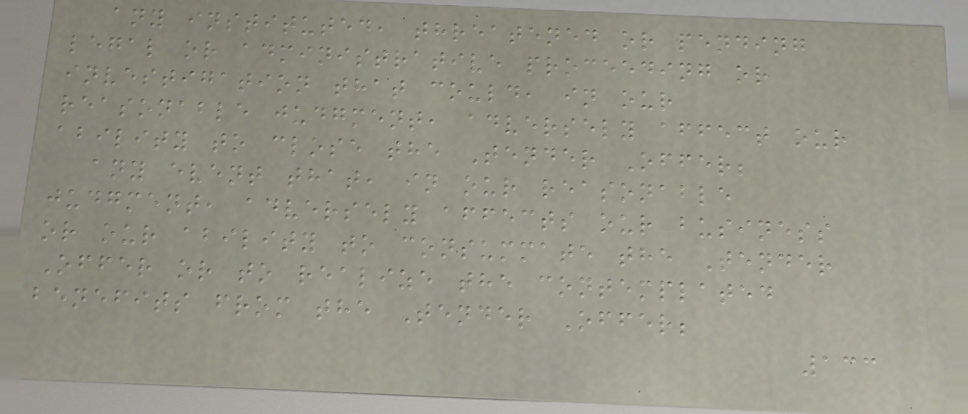any instituted, threatened or pending
legal or administrative proceeding or
investigation that could, in our
reasonable judgment, adversely affect our
ability to close the Tender Offer;
any event that, in our reasonable
judgment, adversely affects our business
or our ability to consummate the Tender
Offer or to realize the contemplated
benefits from the Tender Offer;
133
